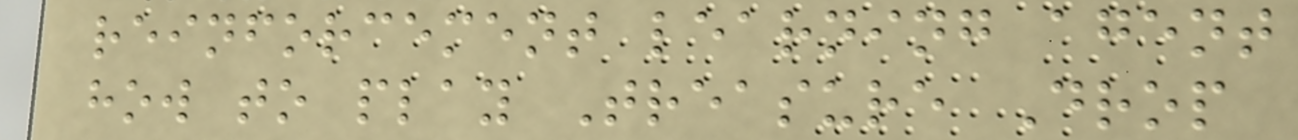reinforcement learning agent
how to play Treasure Drop
